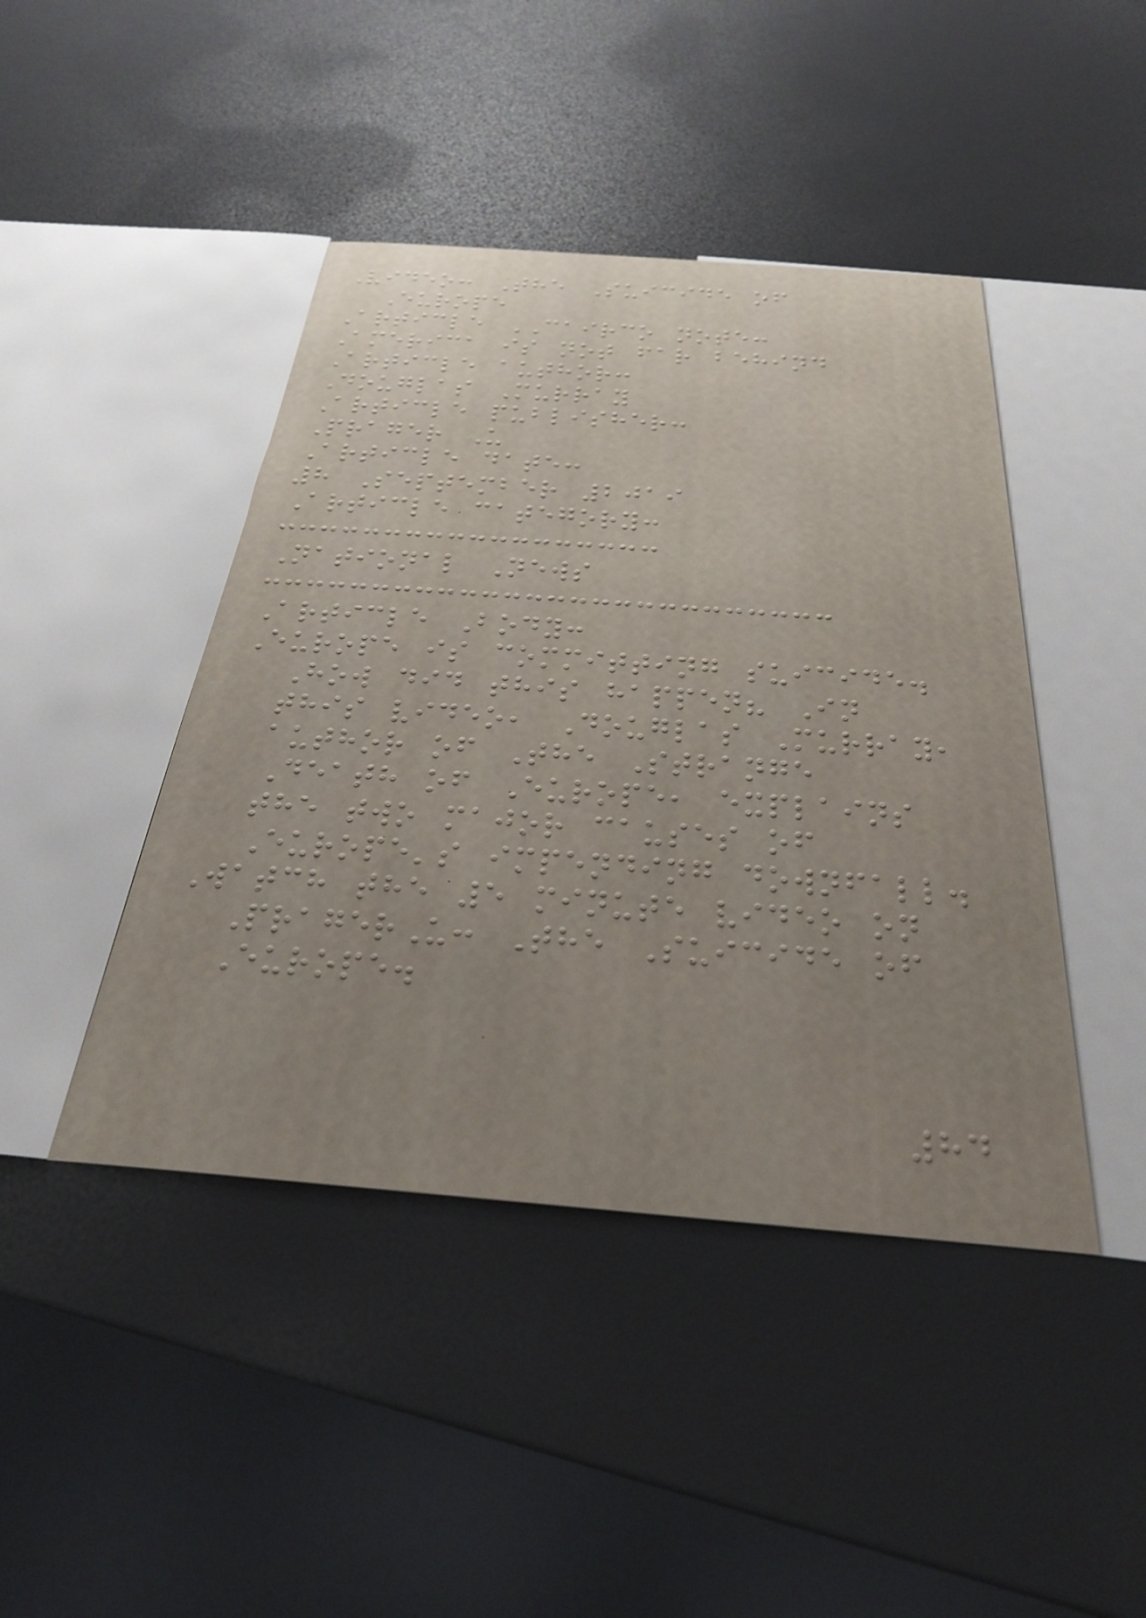Video: The Suicide of
Europe
Article CAIRCO note:
America is not far behind
Article author:
Douglas Murray
Article publisher:
Prager U
Article date:
8 September 2019
Article category:
National News
Article Body:
Europe is committing suicide.
How did this happen? In
this video, Douglas Murray,
author of The Strange
Death of Europe, explains
the two major causes of
Europe's impending downfall.
Watch the 5 minute video on
PragerU: The Suicide of
Europe.
84
